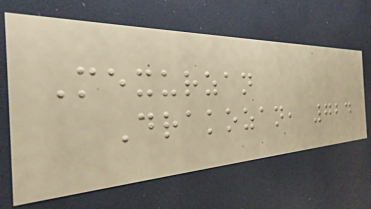Mexurzan
Drakozan, 724
